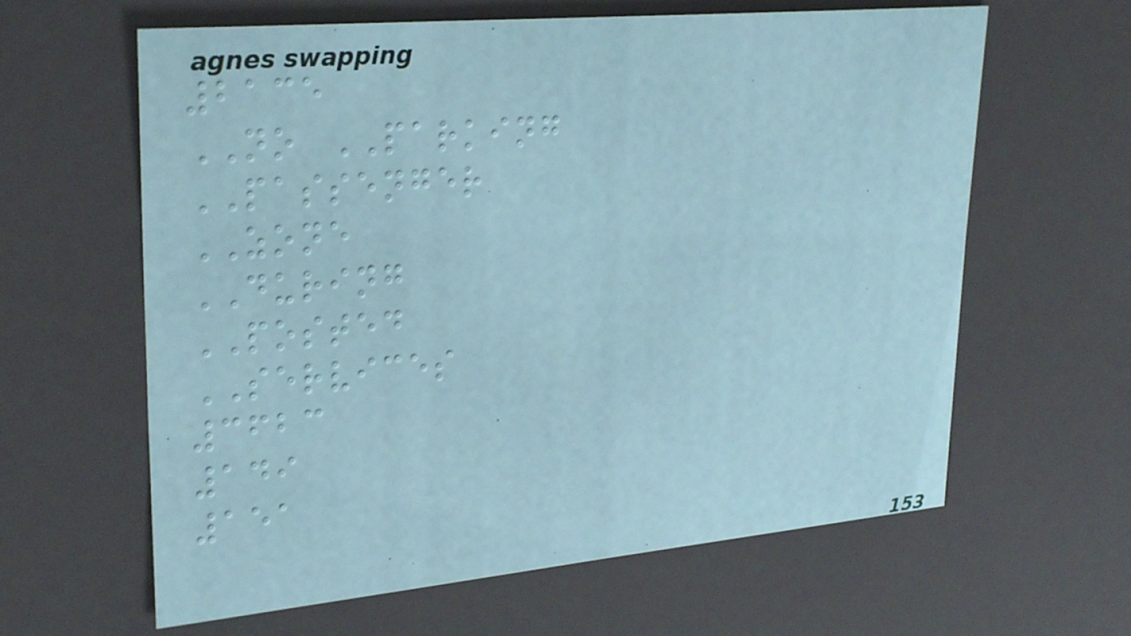2135
NO PARKING
PASSENGER
ZONE
DURING
POSTED
SERVICES
3623
149
151
